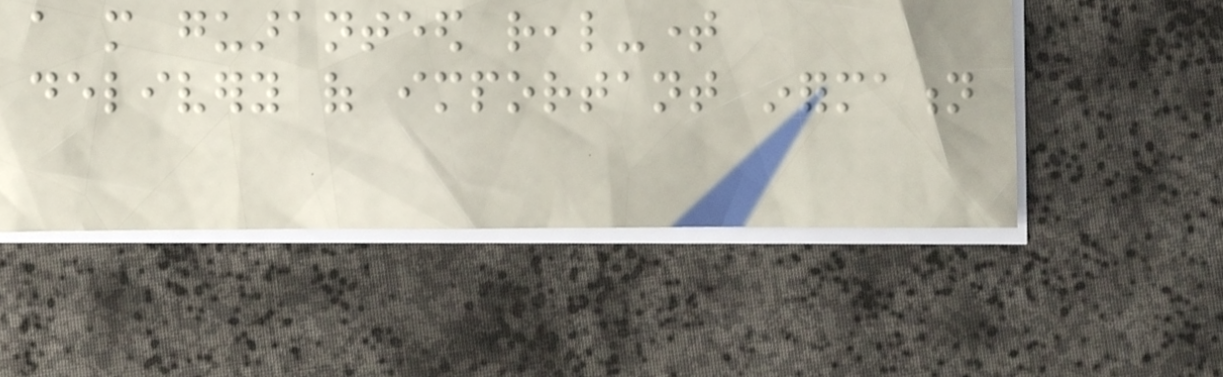a more guaranteed real-time
delivery of important information
